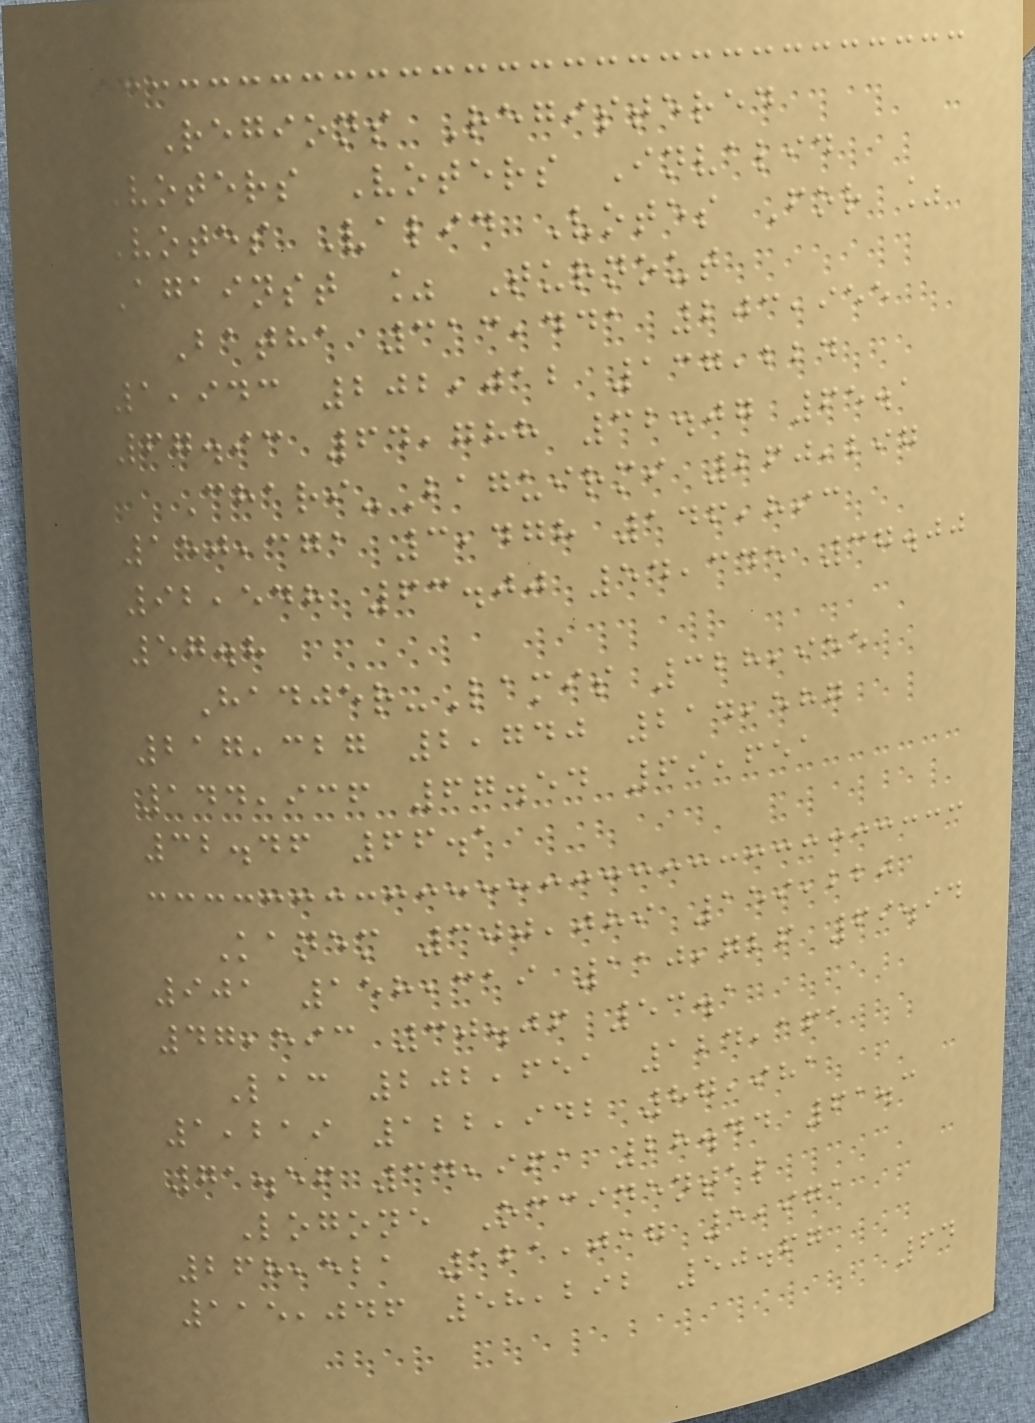Regions Registered
Voters Voters Invalid
Votes Valid Votes For %
Against % Turnout
Batha 313,441 203,955
1,943 202,012 137,224
67.93 64,788 32.07 65.1
Chari-Baguirmi 260,297
150,371 3,478 146,893
92,548 63.00 54,345 37.00
57.8
Hadjer-Lamis 328,955
217,327 2,740 214,587
144,936 67.54 69,651
32.46 66.1
Kanem 300,089 159,220
901 158,319 110,726 69.94
47,593 30.06 53.1
Lac 202,651 124,161
1,219 122,942 87,981
71.56 34,961 28.44 61.3
Logone Occidental
268,521 121,017 5,971
115,046 58,292 50.67
64
